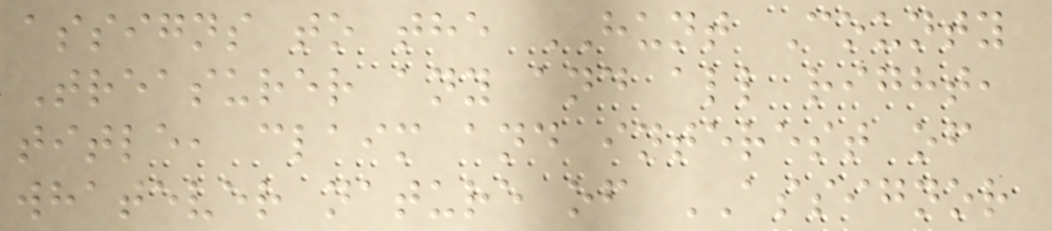assigns to the HUNT County
Treasurer any and all right,
title, claim and interest of
whatever nature of ASSIGNOR
